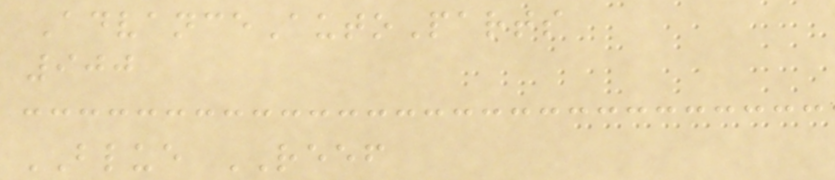AdvanceAutoParts
900
BLUE REEF
